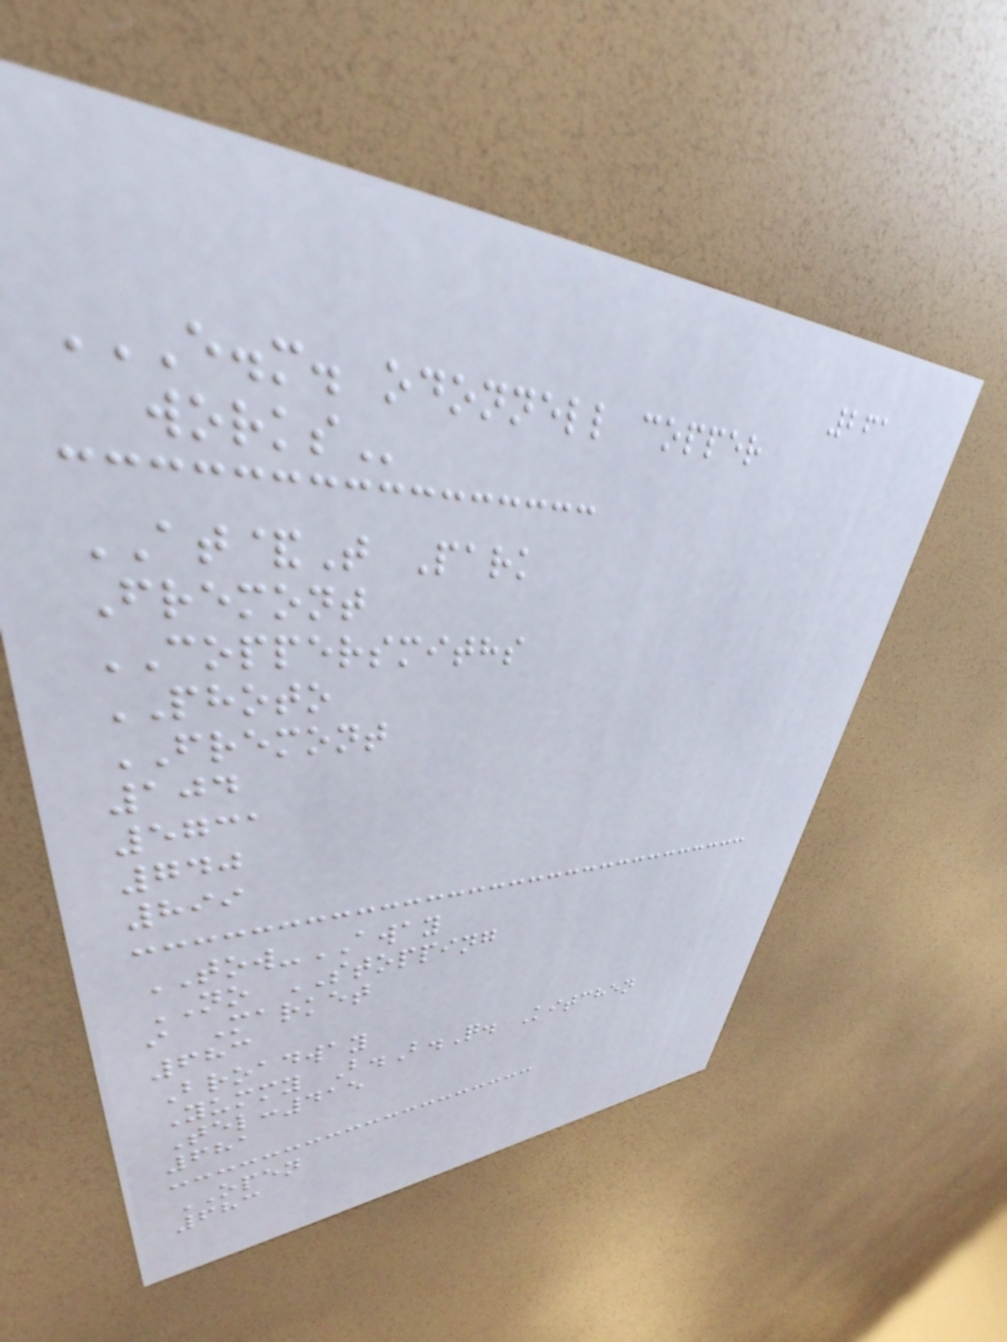261
E.M. ODONNELL COPPER
WORKS
AT&T Park
Fremont
COPPERSMITHS
PHOTO
FREMONT
104
5731
740
899
TOW-AWAY
NO STOPPING
i Market
683
Broadway
Yummy B.B.Q. Kitchen
Tel:415
681
OPEN
683
